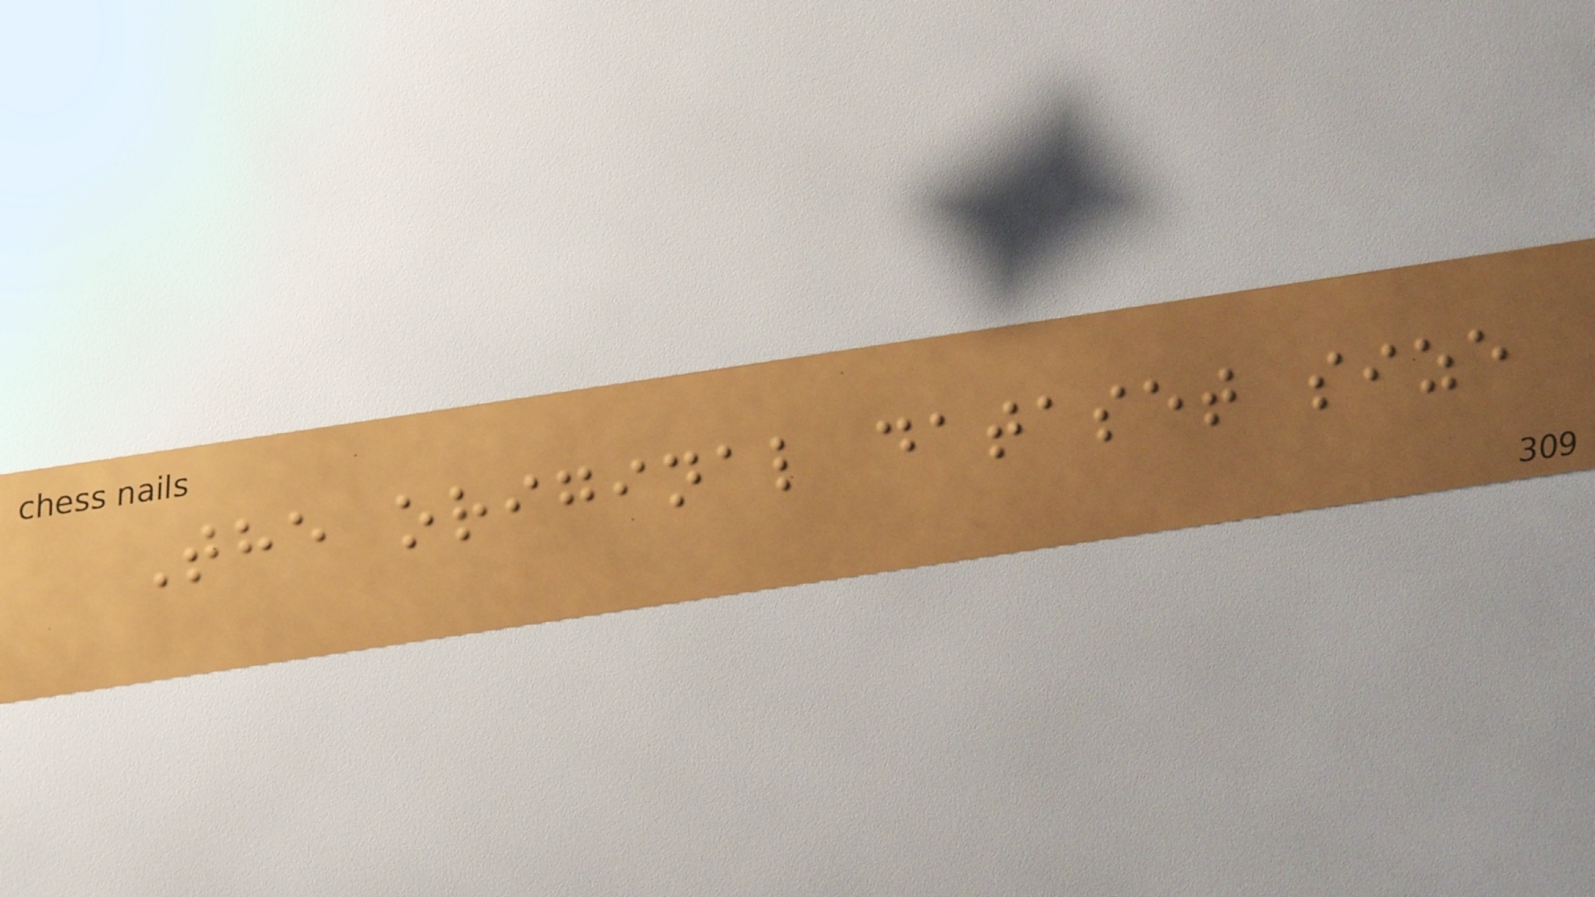The original dataset size
